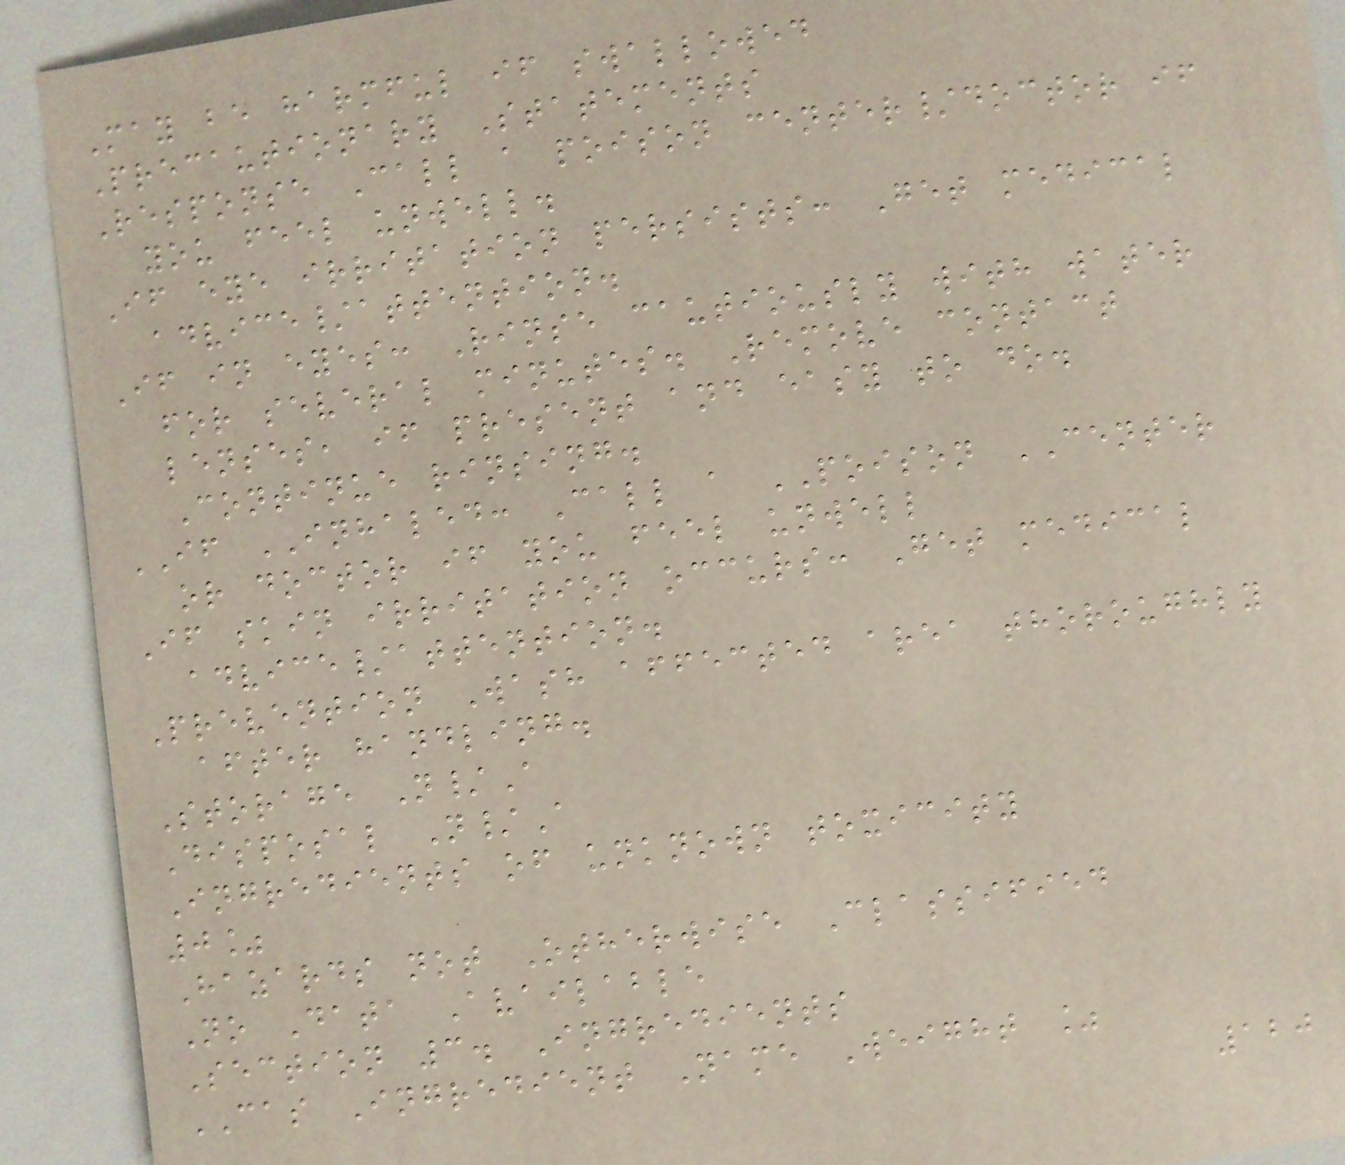May be harmful if swallowed
Precautionary Statements
Response Call a poison center/doctor if
you feel unwell.
If eye irritation persists: Get medical
advice/attention.
If in eyes: Rinse cautiously with water
for several minutes. Remove contact
lenses, if present and easy to do.
Continue rinsing.
IF INHALED: Call a POISON CENTER
or doctor if you feel unwell
If skin irritation occurs: Get medical
advice/attention.
Prevention Wash affected area thoroughly
after handling.
Storage N/A
Disposal N/A
Ingredients of unknown toxicity
0%
Hazards not Otherwise Classified
No Data Available
Section 3. Ingredients
CAS Ingredient Name Weight %
120
